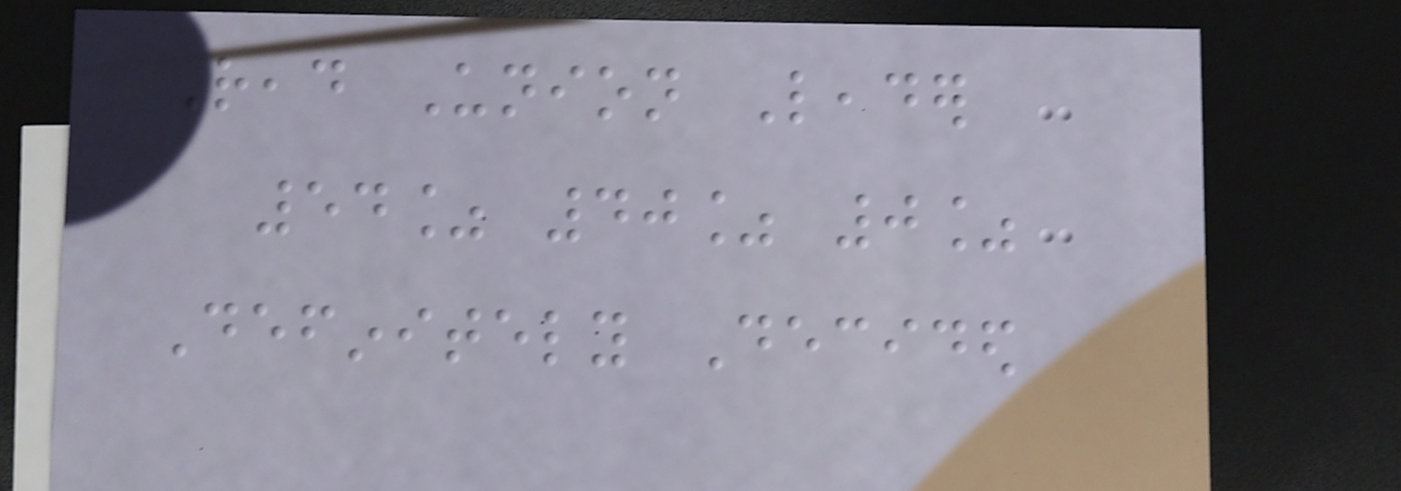Read Union Leader
54% 40% 0%
Definitely Decided
